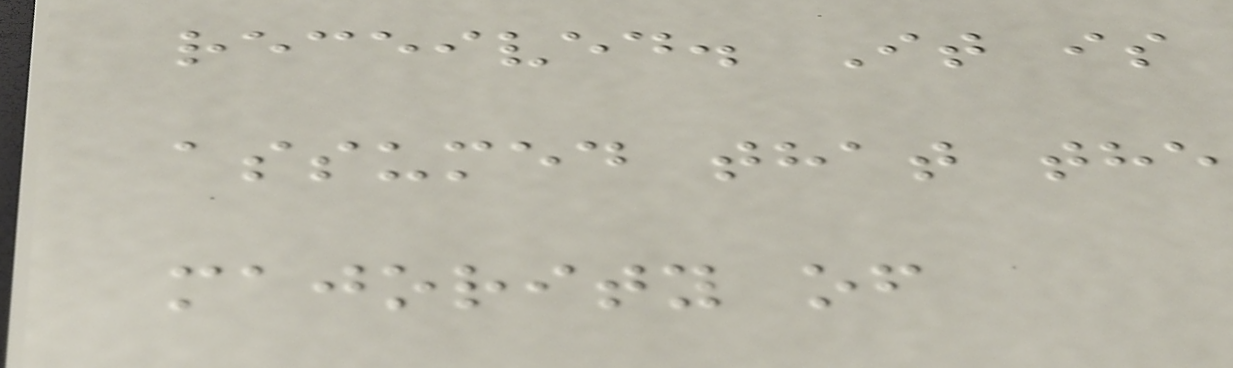received. It is
assumed that the
majority of
